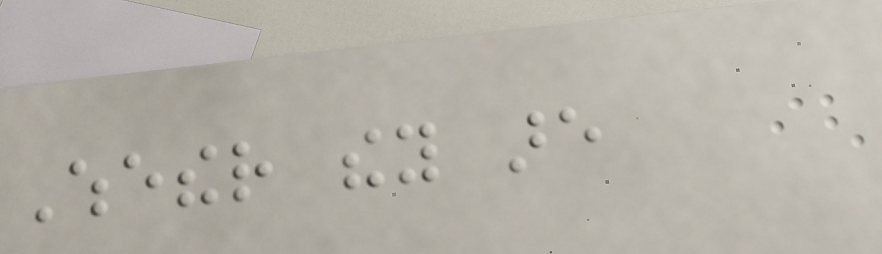Whether they are
